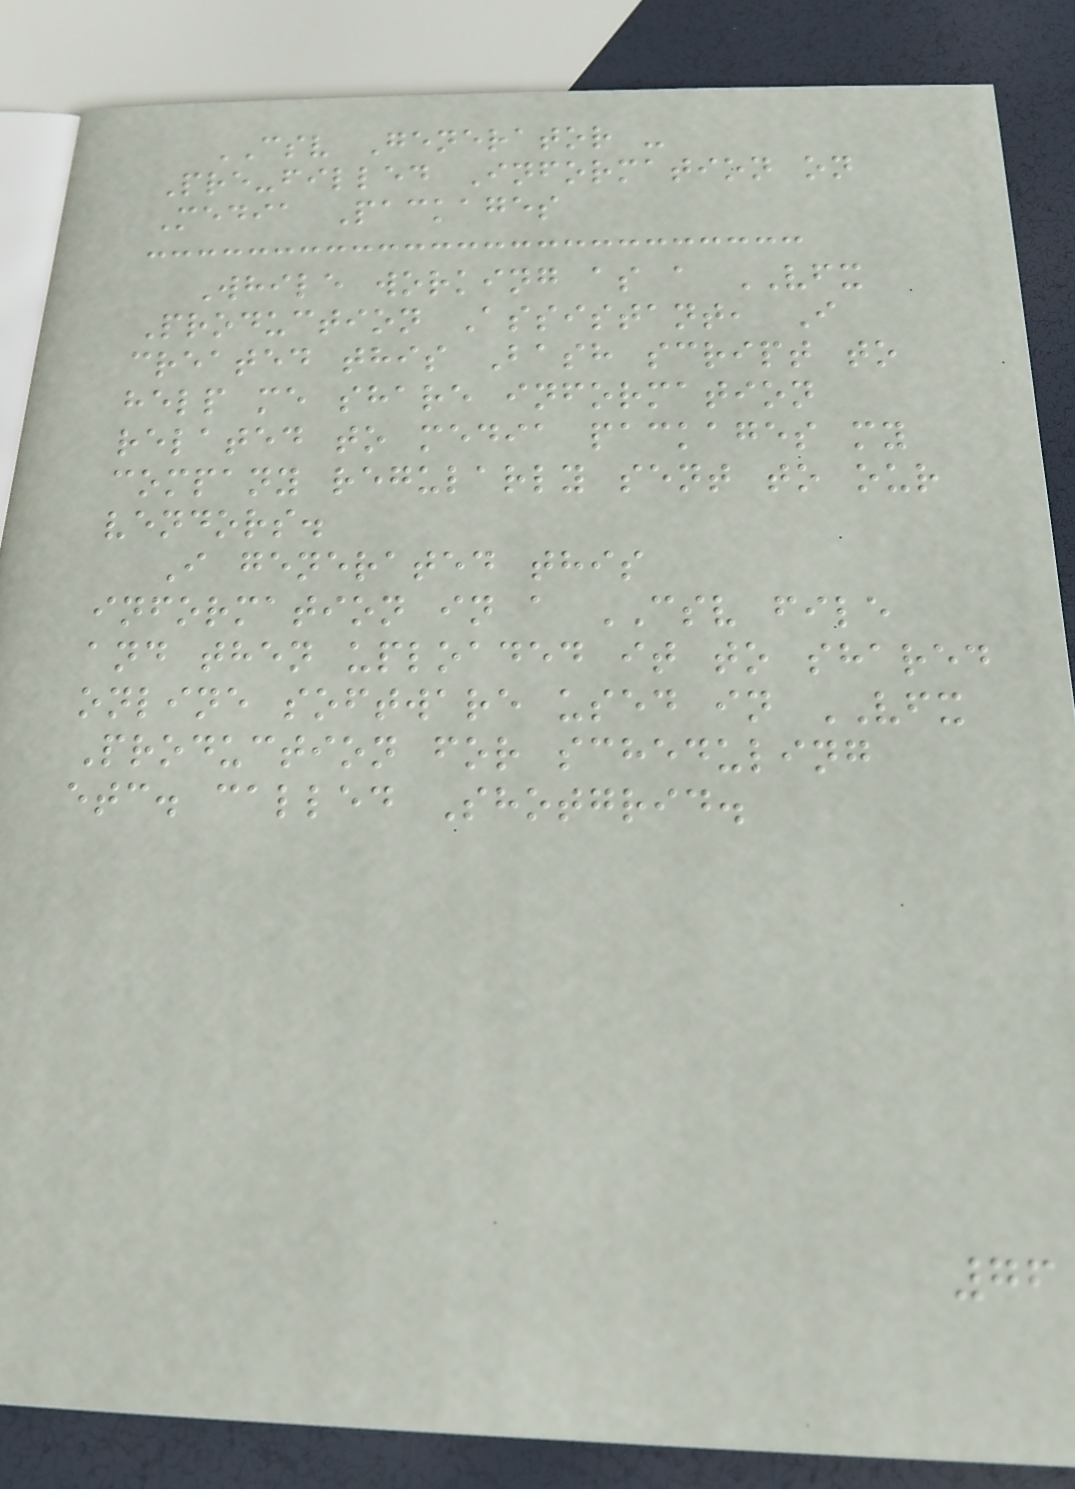CSV Generator -
Pre-filled Information on
Media Packages
While working as a VFX
Production Assistant, I
created this Bash script to
help me share information
related to media packages my
company regularly sent to our
vendors.
I generated this
information in a CSV file
and then uploaded it to shared
online software used in VFX
Production for scheduling
etc. called Shotgrid.
76
